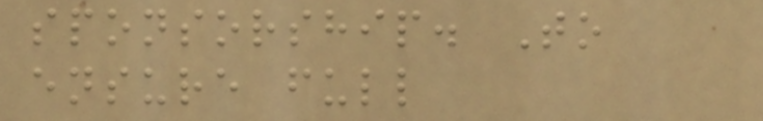sponsorship. To
ensure full
